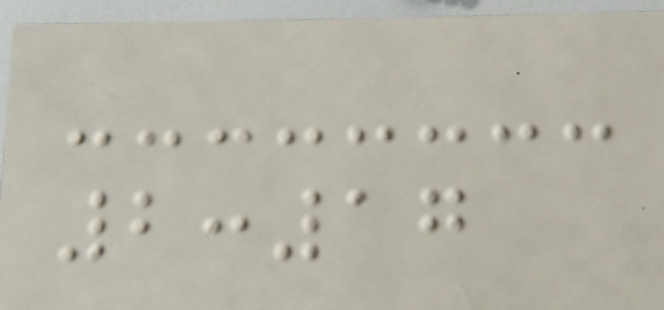2:17
